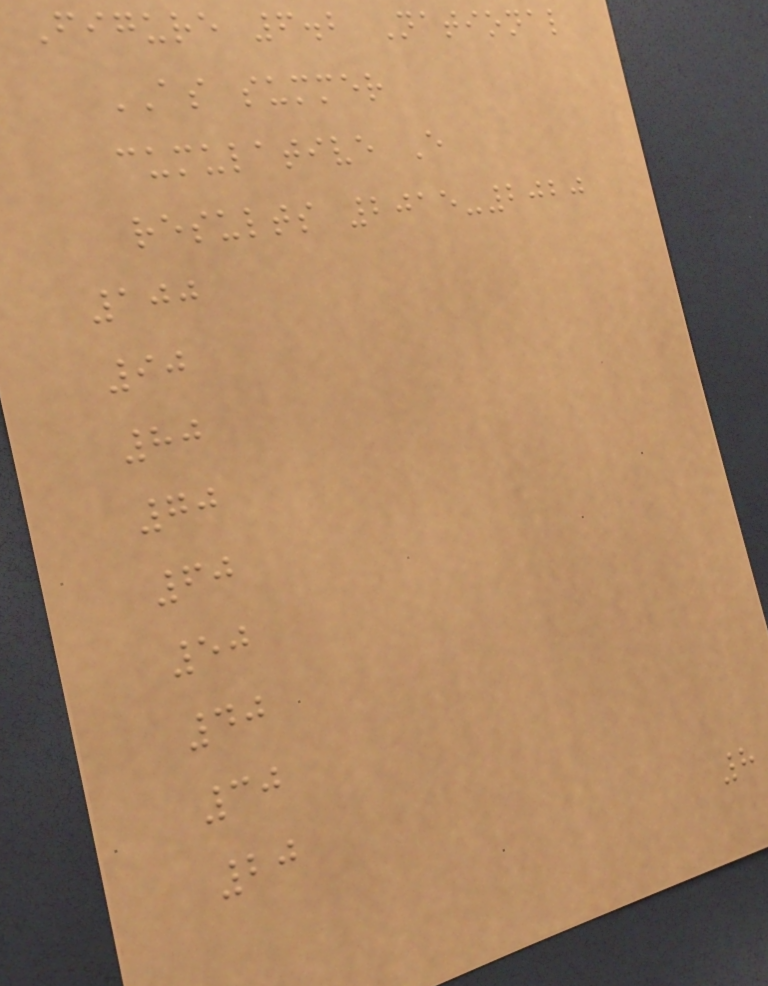Figure 6.2 National
AS summer
cumulative E
results 2015-2020
100
90
80
70
60
50
40
30
20
8
